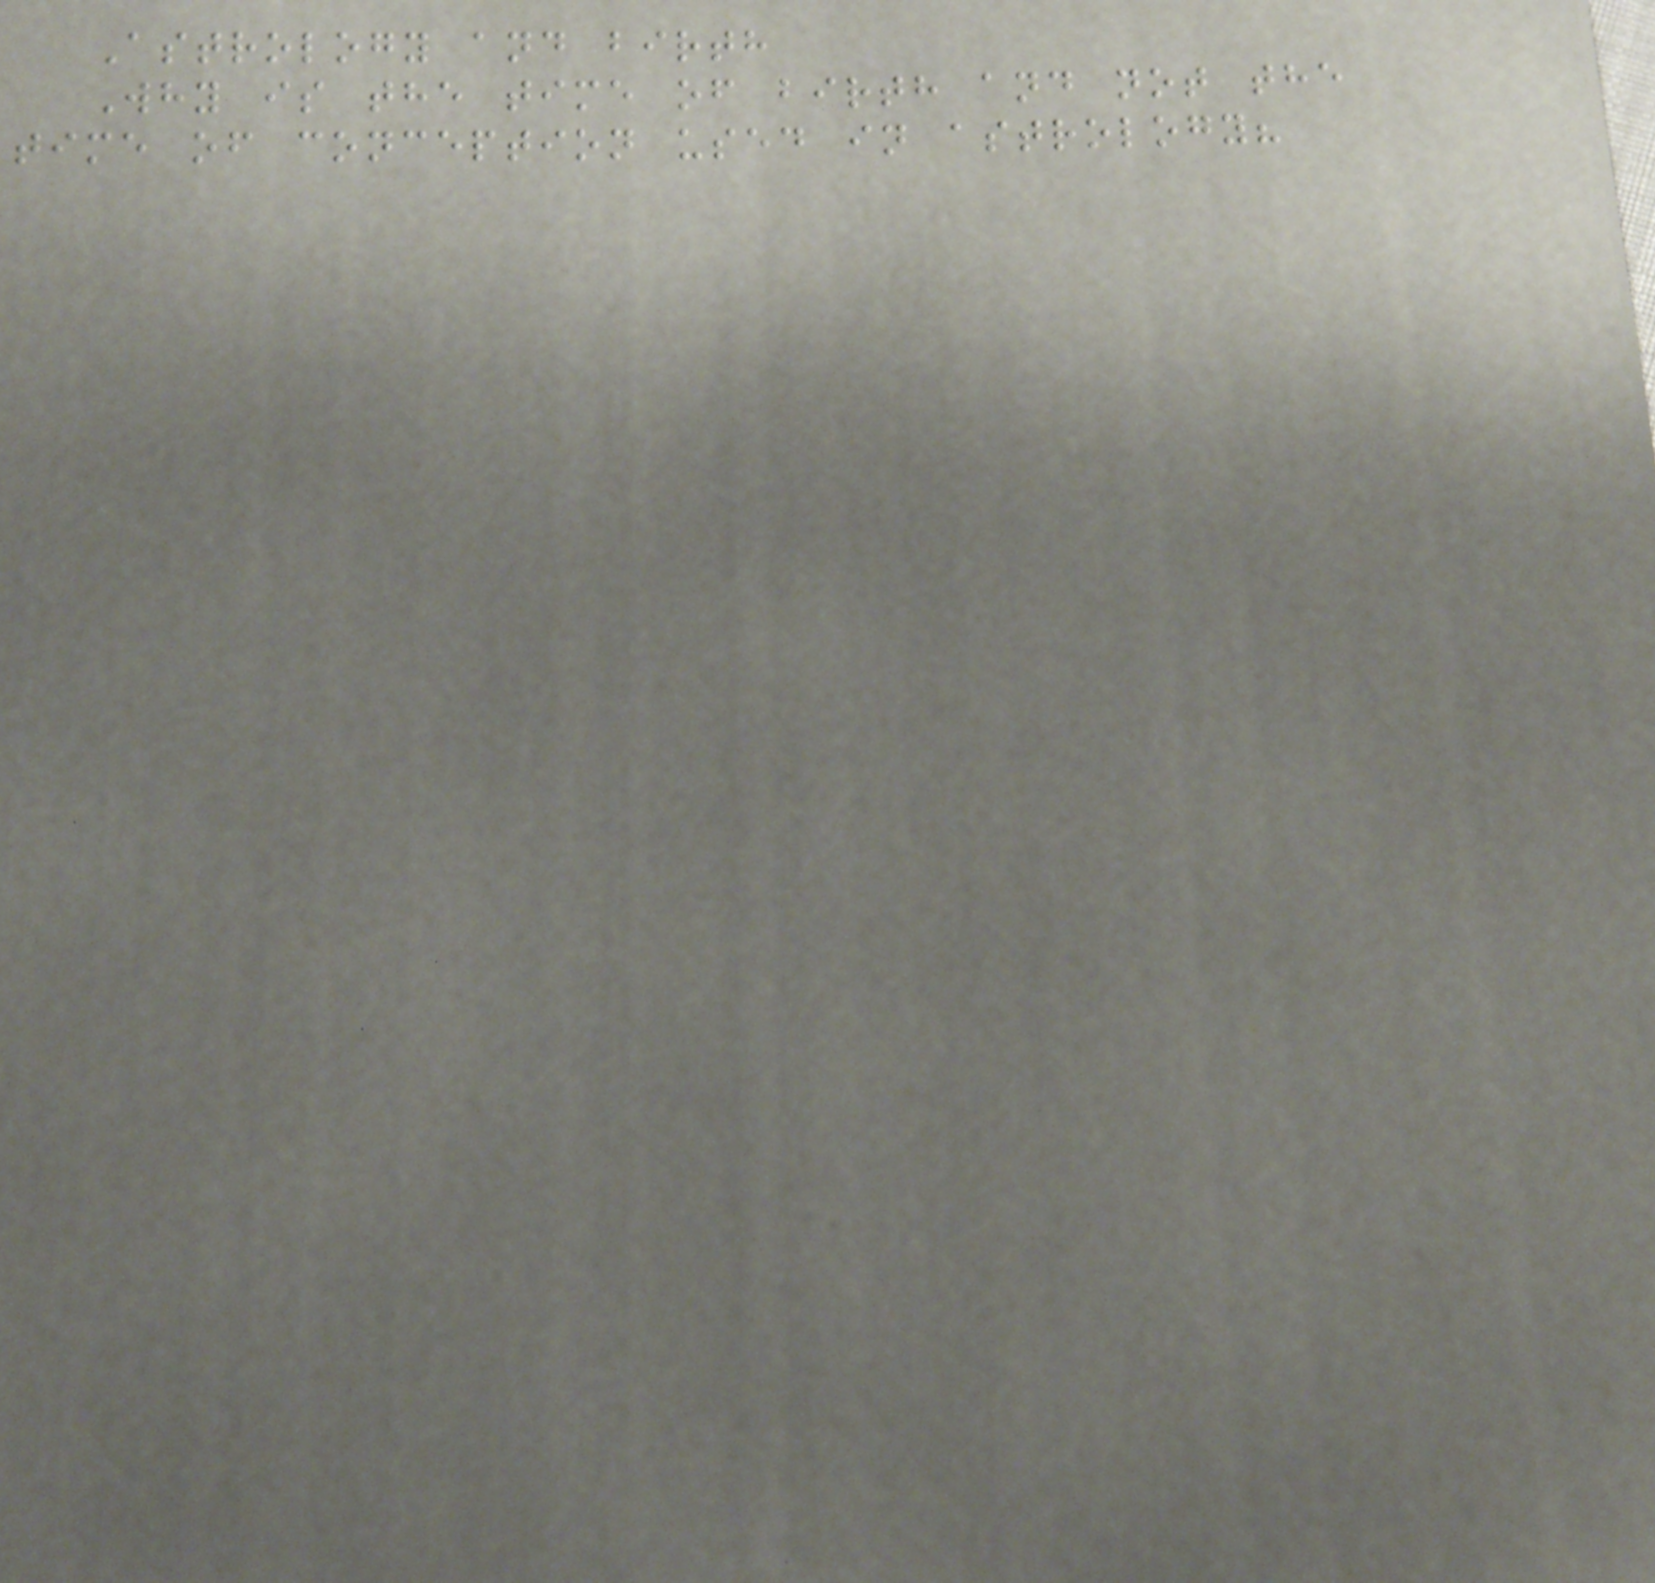Astrology and birth
Why is the time of birth and not the
time of conception used in astrology?
